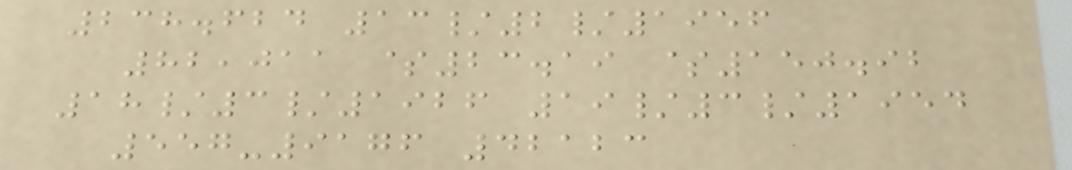238.624 13/2/1956
82,011 $23.19 $150.92
18/3/1926 19/3/1954
557-9176 42123
